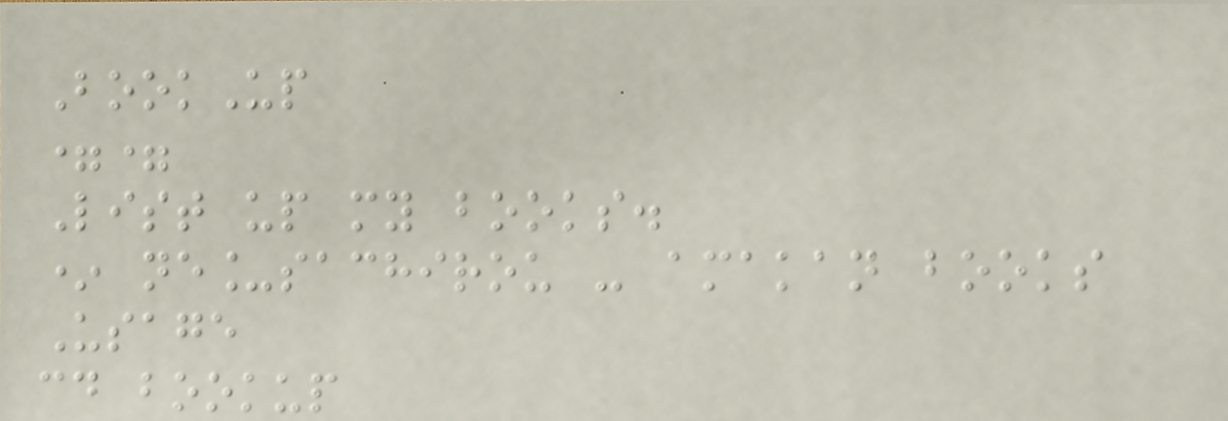BookUp
==
List up my books.
* ne_sachirou - amakan books
Usage
cd bookup
